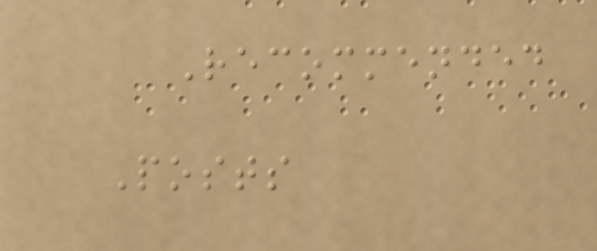Recommended
Posts
